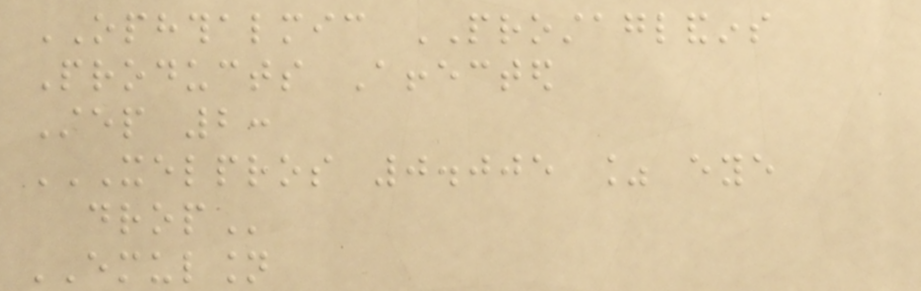OPHTHALMIC PROSTAGLANDINS
Products Affected
Step 2:
XELPROS 0.005 % EYE
DROP
EMULSION
